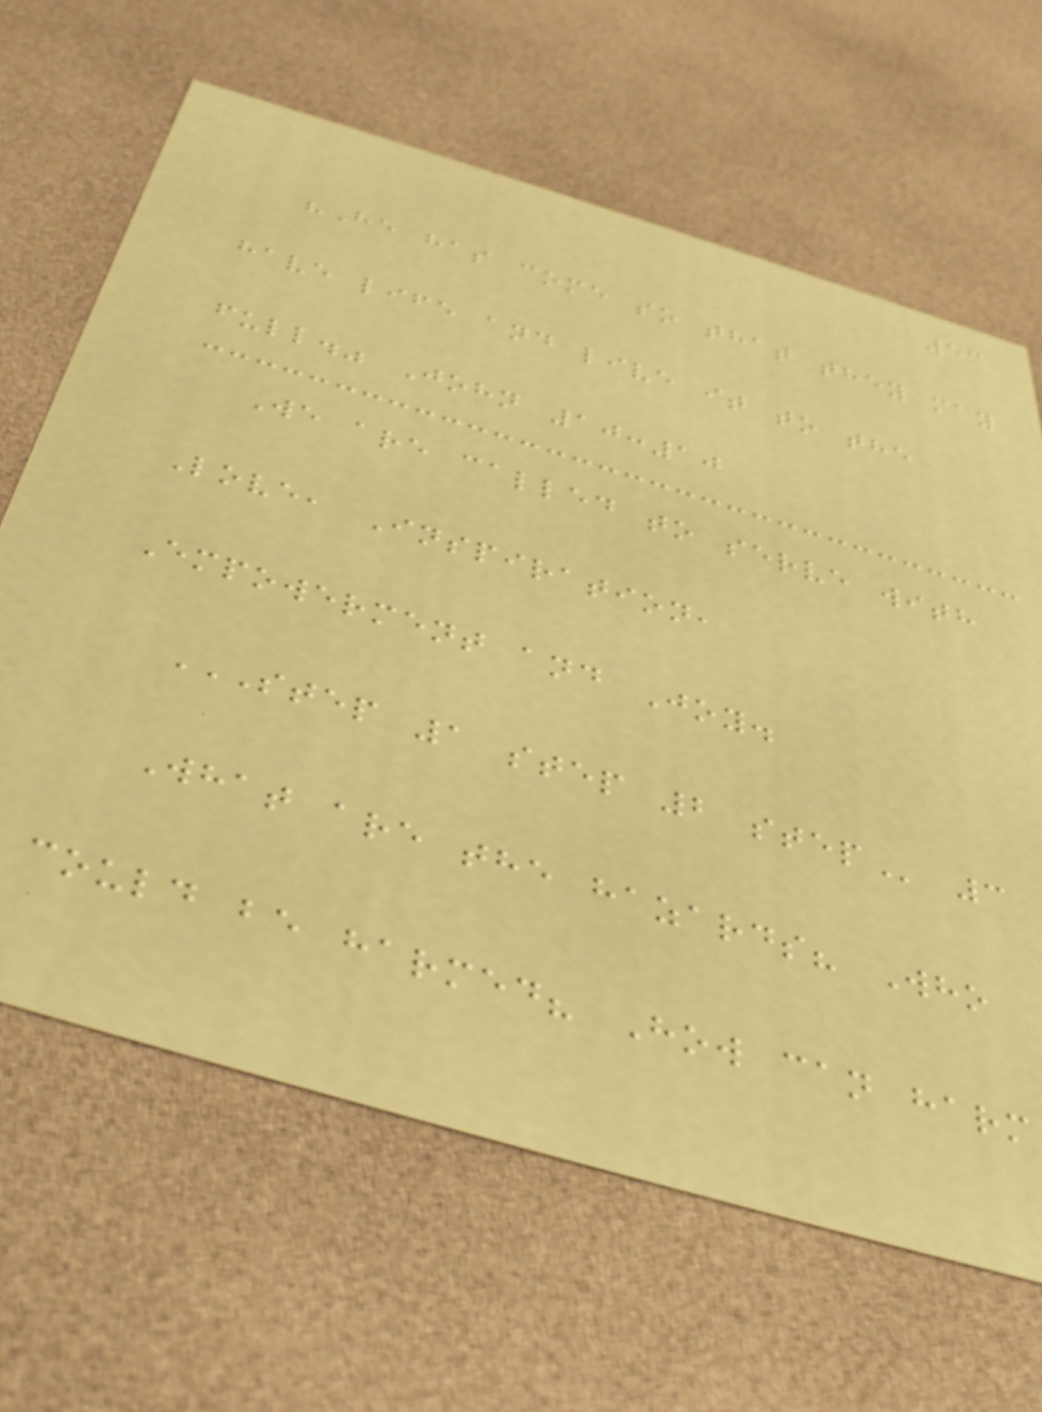53
"He has come so that they may
have life and live it to the
full." John 10:10
We are called to serve with
Love, Inspiration,
Empowerment and Joy.
STEP 1 STEP 2 STEP 3
What are the hazards? Who
could be harmed? How can harm
